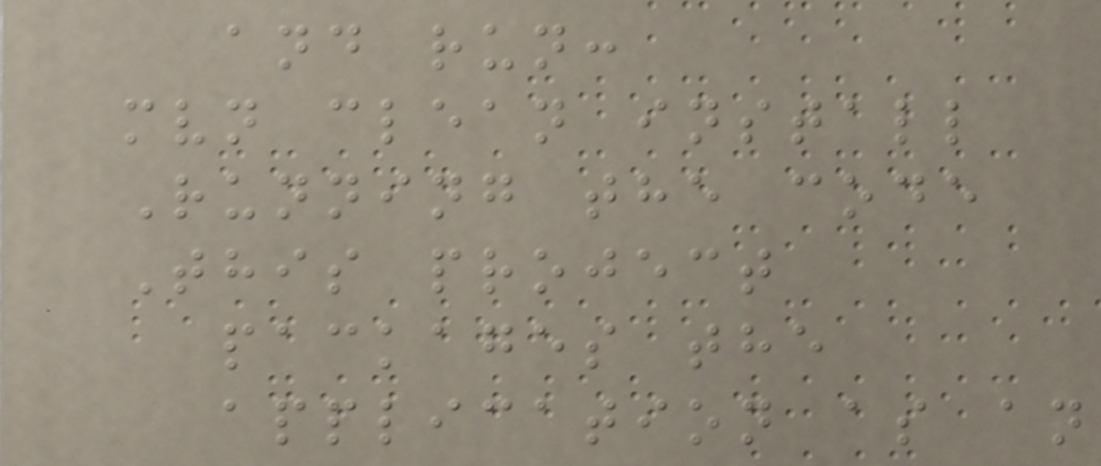and run:
mvn clean install
Running the code
This project
packages the
application as an
